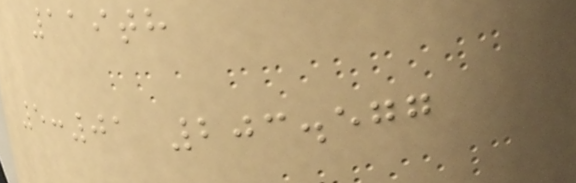119th
5:01 203.577
